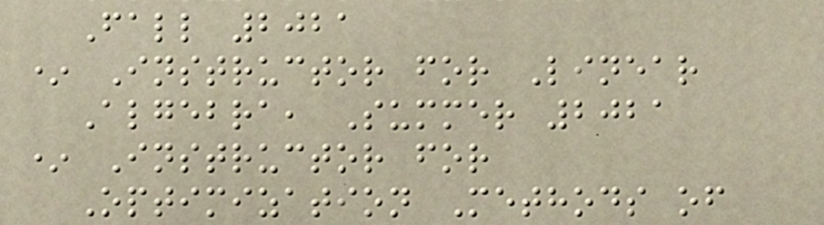Fall 2021
* Instructor for Linear
Algebra, Summer 2021
* Instructor for
Optimization Methods of
